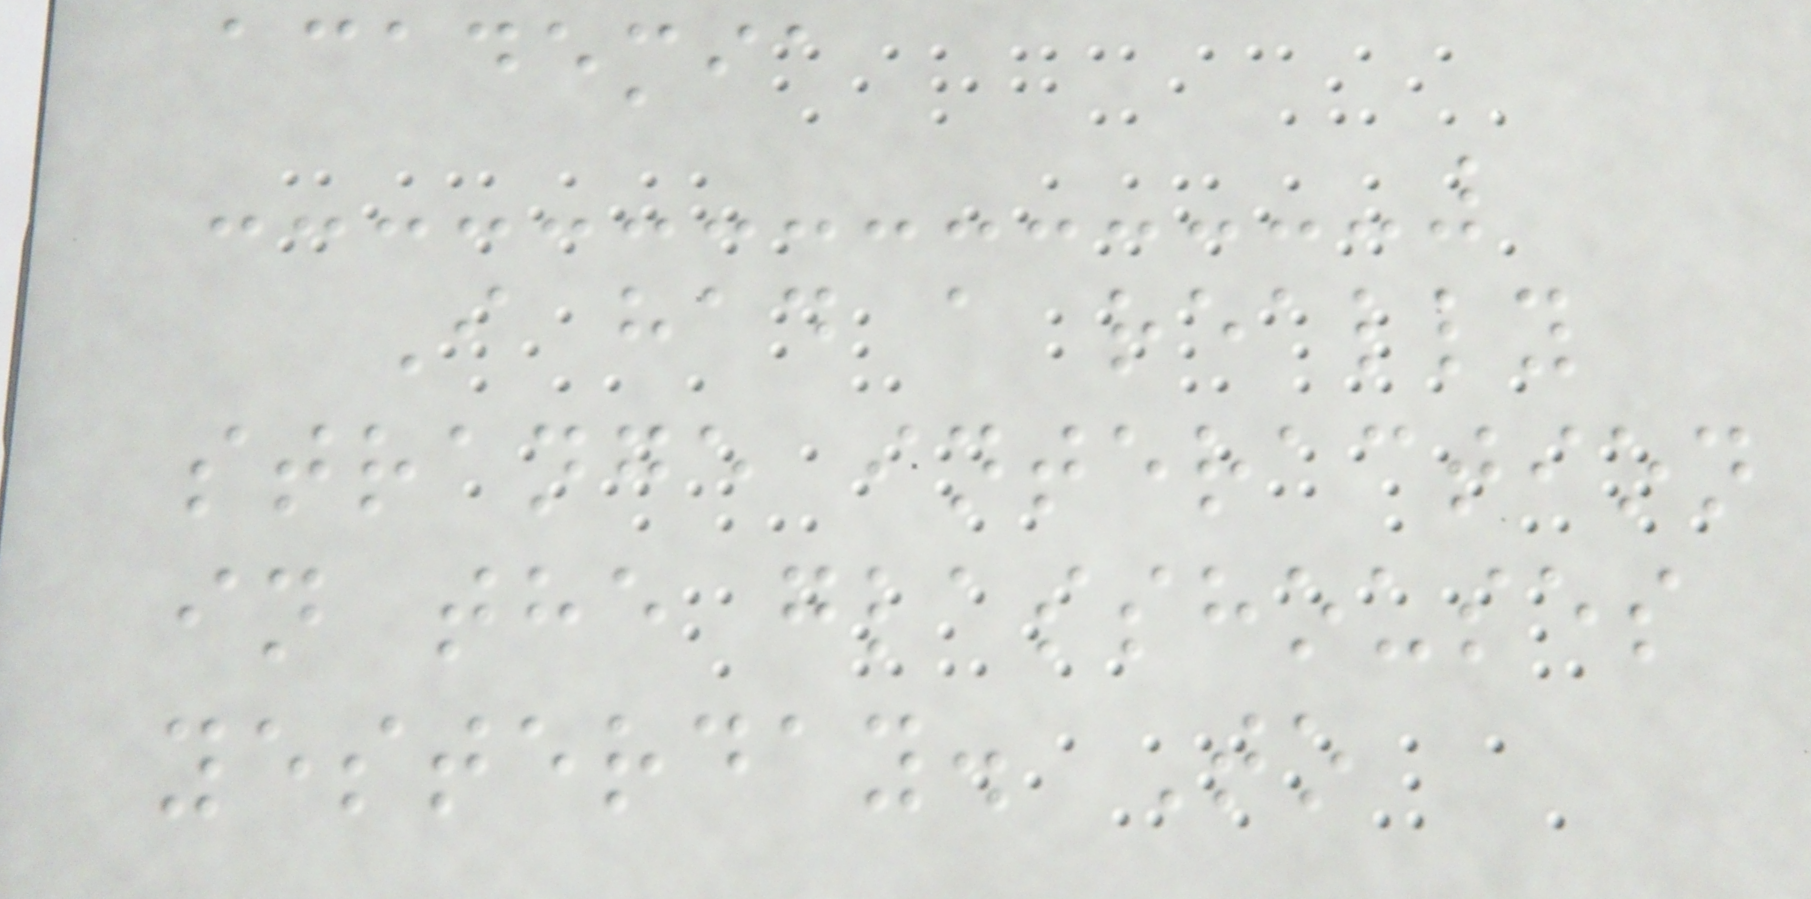academia
I had a really
strange interaction
in the glasshouses
yesterday. To
